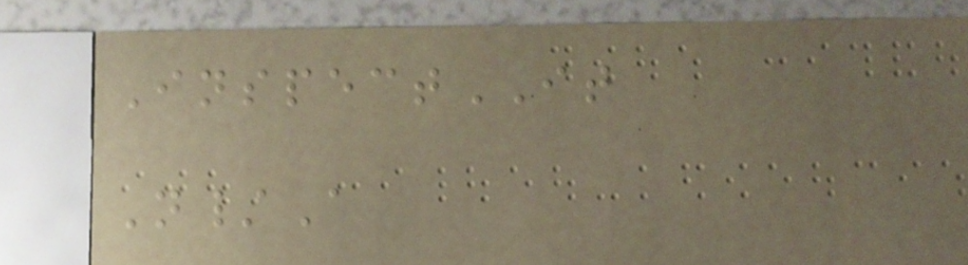InspectIT
N/A
